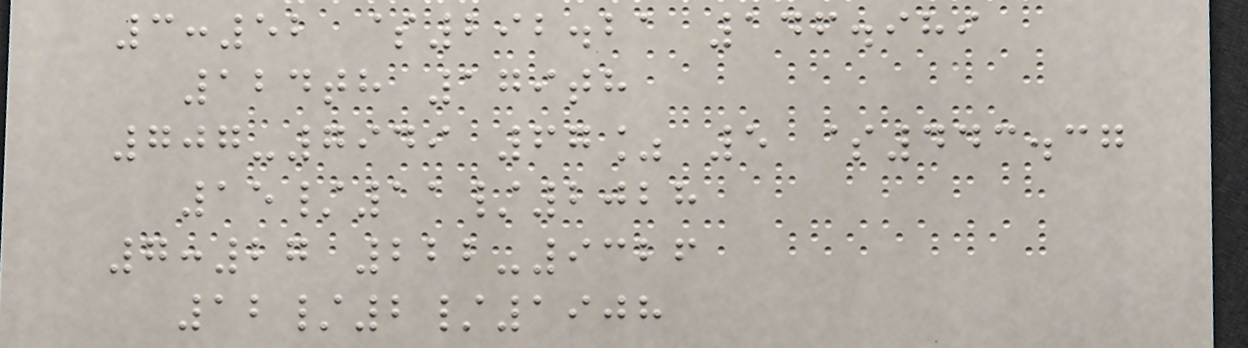3:52 $292.21 146.989
124th 179th
707-7949 67% 5 $443.37
15/11/2028
7:27 222-9326
12/2/1908
